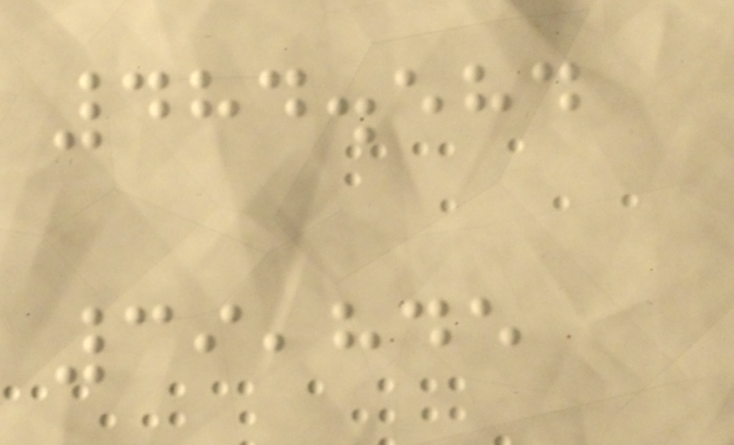484.584
39,845
